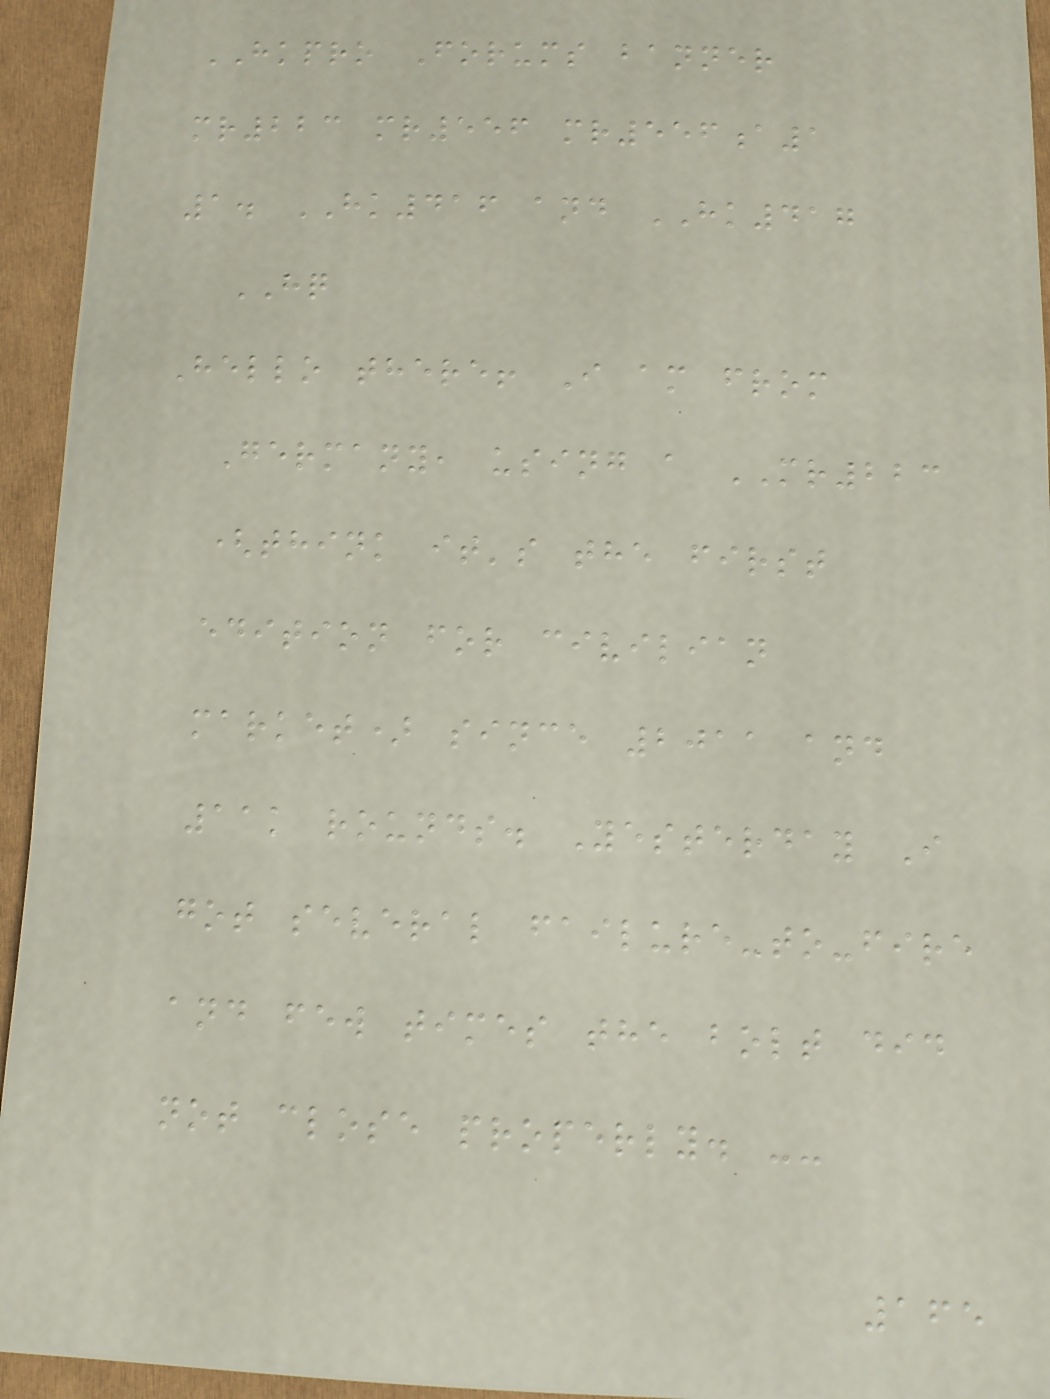HKPRO Forums banner
mr223 mr556 mr556a1
1. HK416 and HK417
HQ
Hello there! I am from
Germany, using a MR223
(think it's the first
edition for civilian
market) since 2011 and
11k rounds. Yesterday I
got several failure-to-fire
and few times the bolt did
not close properly. --
165
